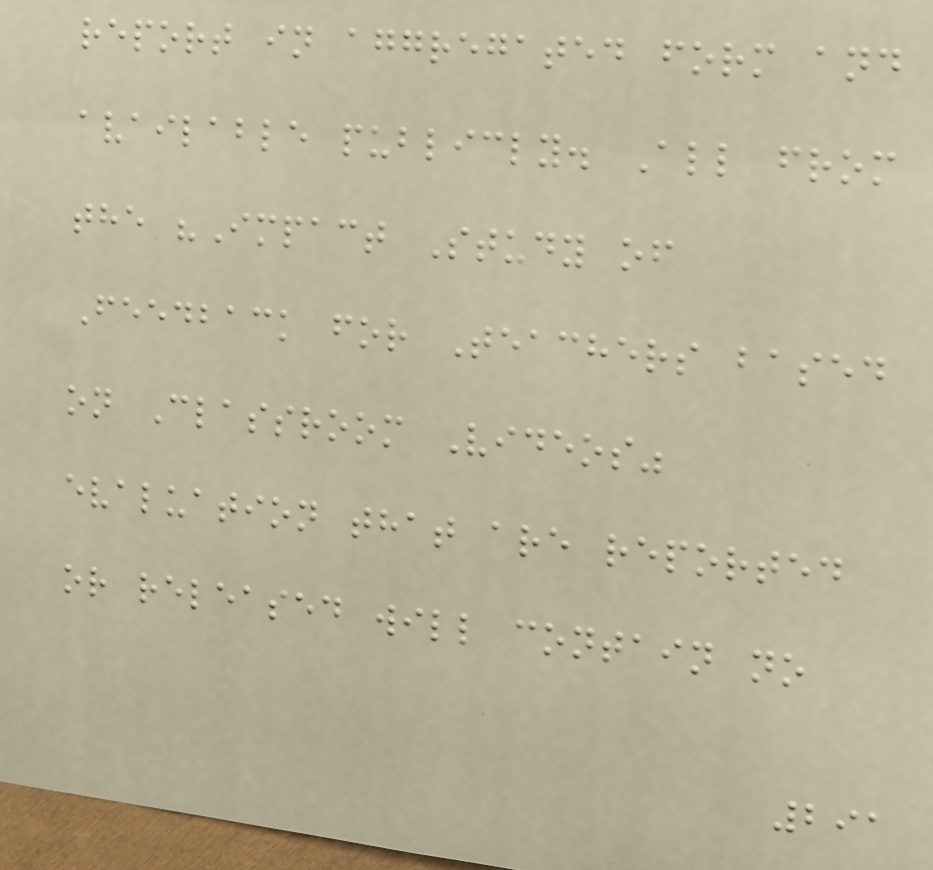report in aggregated form and
available publicly. All from
the "Impact Study of
Feedback for Teachers based
on Classroom Videos"
evaluation that are reported
or released will contain no
291
